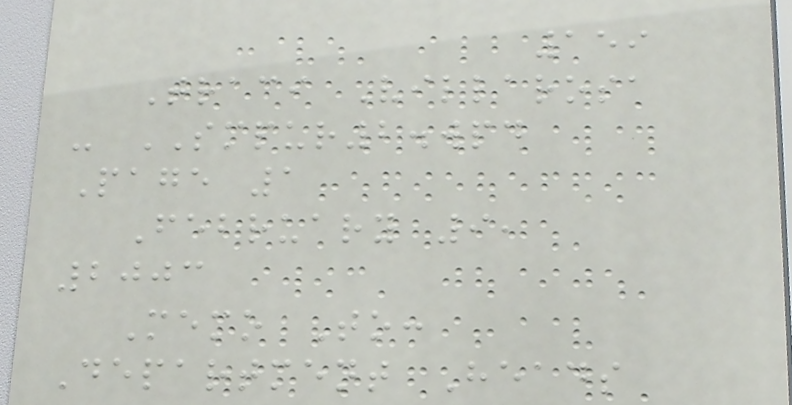159
Traci Villarosa
- SMPUR2.wpd
Page 1
February 9,
2003
Memo To:
Department Heads
